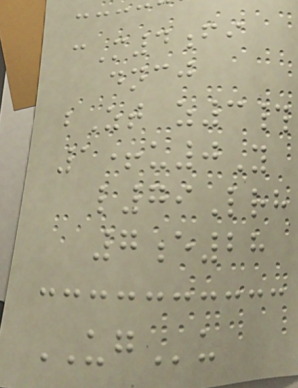cM4fi
dncj
bZt z3#
1+u0Y
l79Lrh
7e28
UGu
